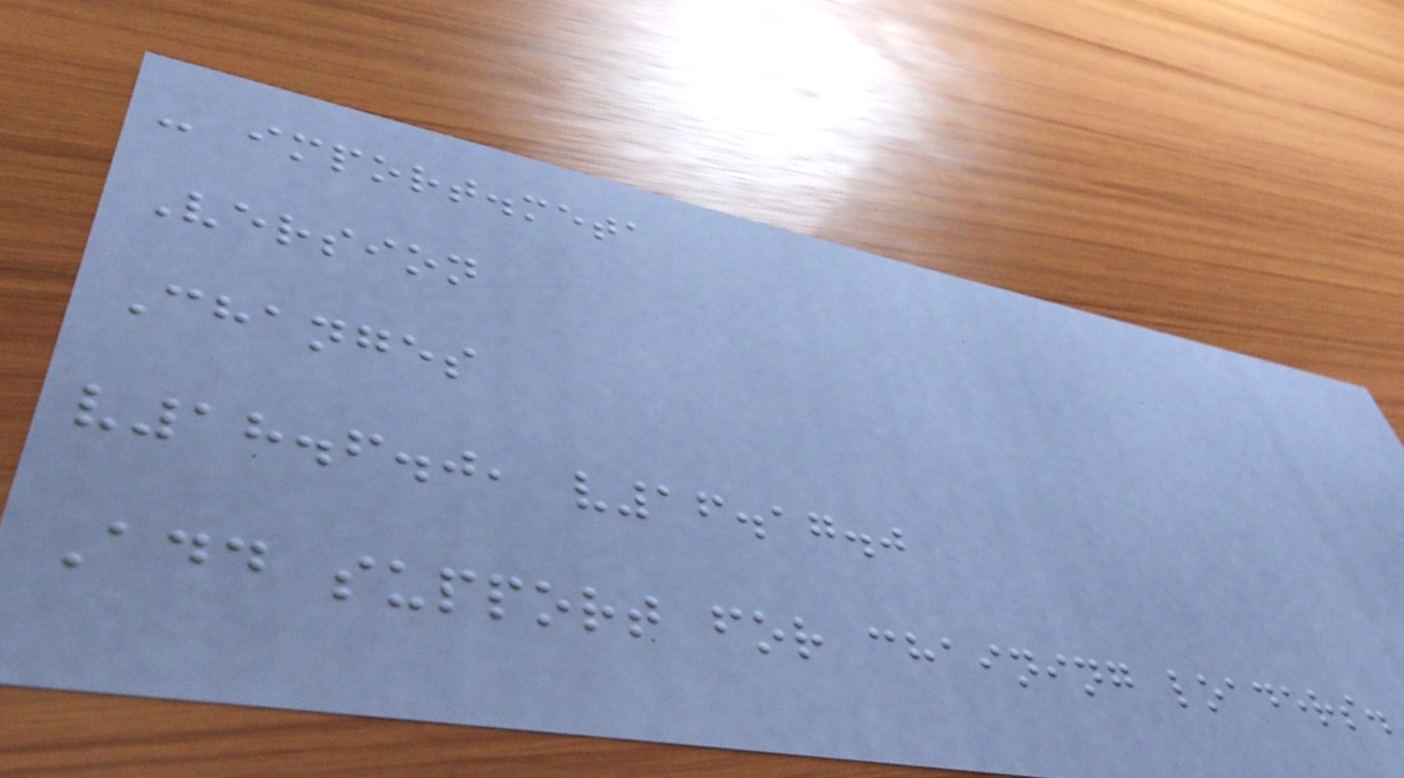- import.meta
Version
Changes
v18.6.0, v16.17.0
Add support for chaining loaders.
